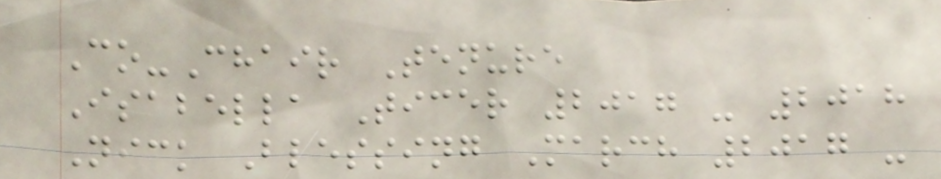Co-Chair Tenure
Isabella Ticer 2017 - 2018
Nick Blessing March 2017 -
